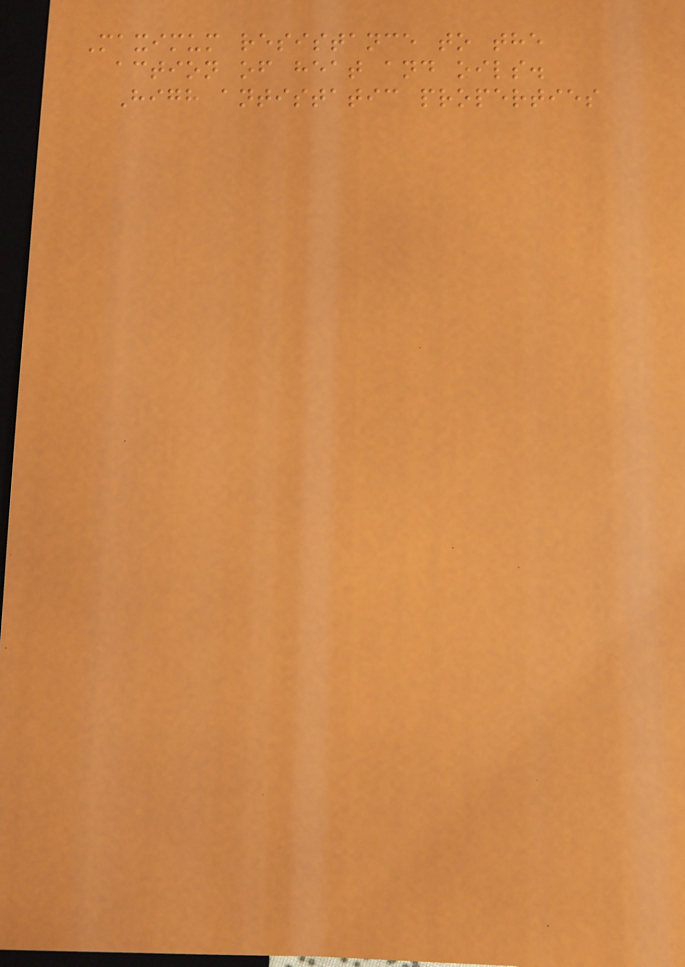Maximum resistance to the
action of heat and oils.
High antistatic properties
